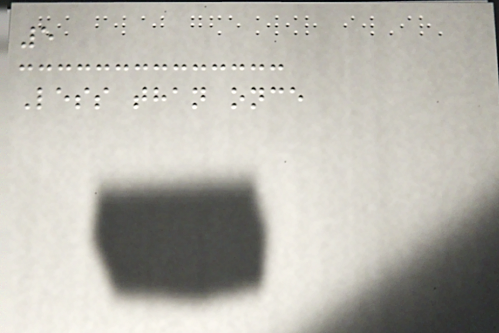5
Less than once
